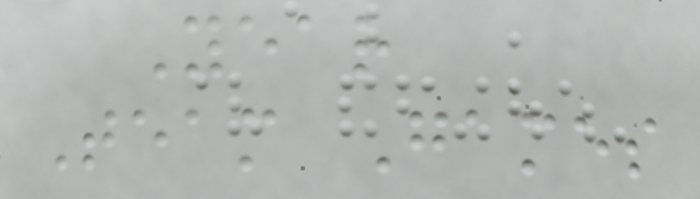Year
Team Games
